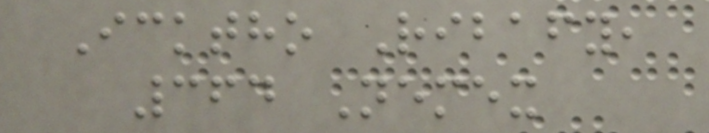Icktho Ribafy,
364 Nemex
